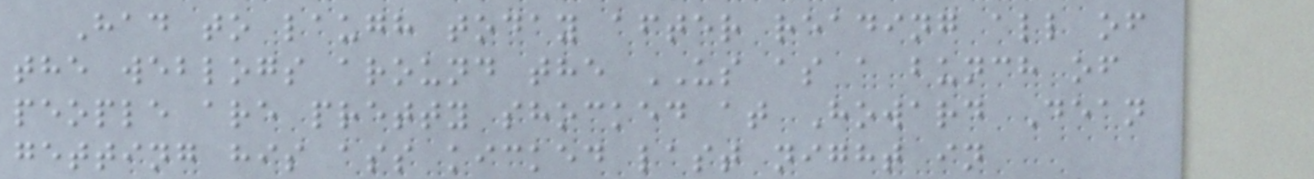Had to laugh today after reading all of
the weblogs around the US as a bunch of
people are pretty shocked at Howard Dean
getting his ass kicked last night in
